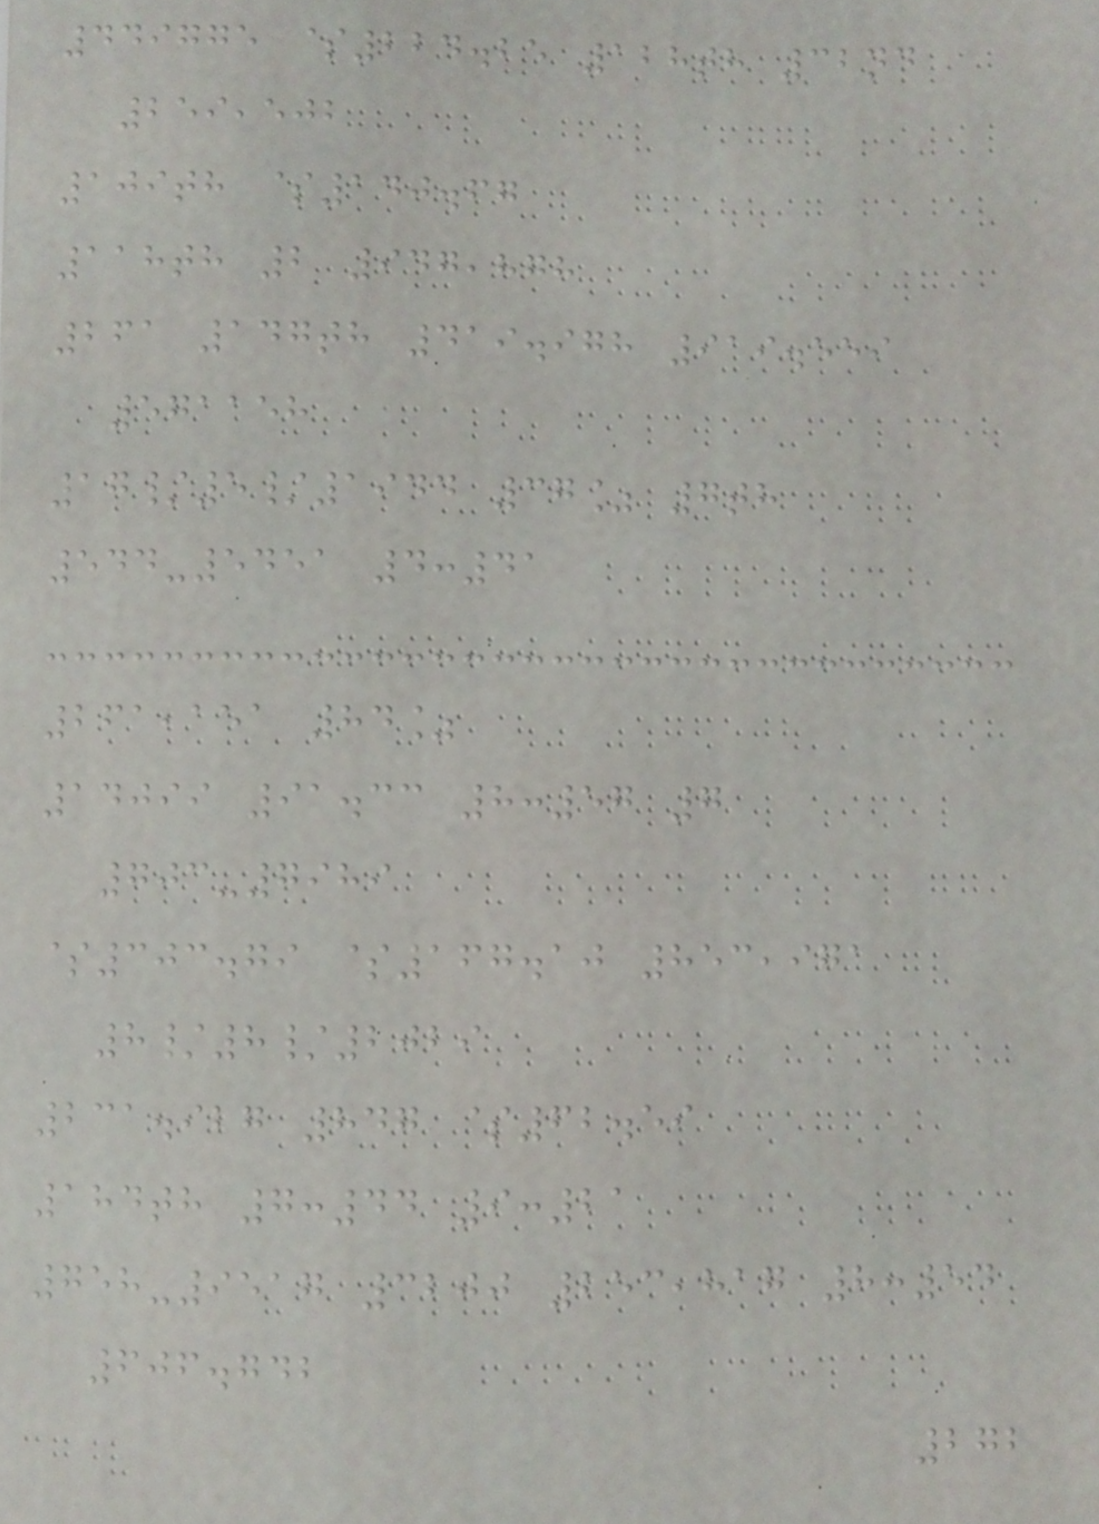449775 $224.25 128th 32nd
259,502
109th $140.67
118th 2 947,878
261 147th 419.978 919.559
571158
17/5/1944 37% 7th
544-5451 4:41
261,151 84%
14099 91.33 8:57 7
703-7989
$303.79 $167.10 853,971
8/8/2029
231.927 847 $62.59
184th 7:44 9:21
758-9517 3200 253,817 8:54
606.742
272
